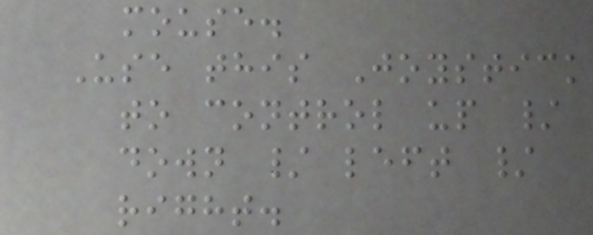mouse.
Use this Joystick
to control up /
down / left /
right.
